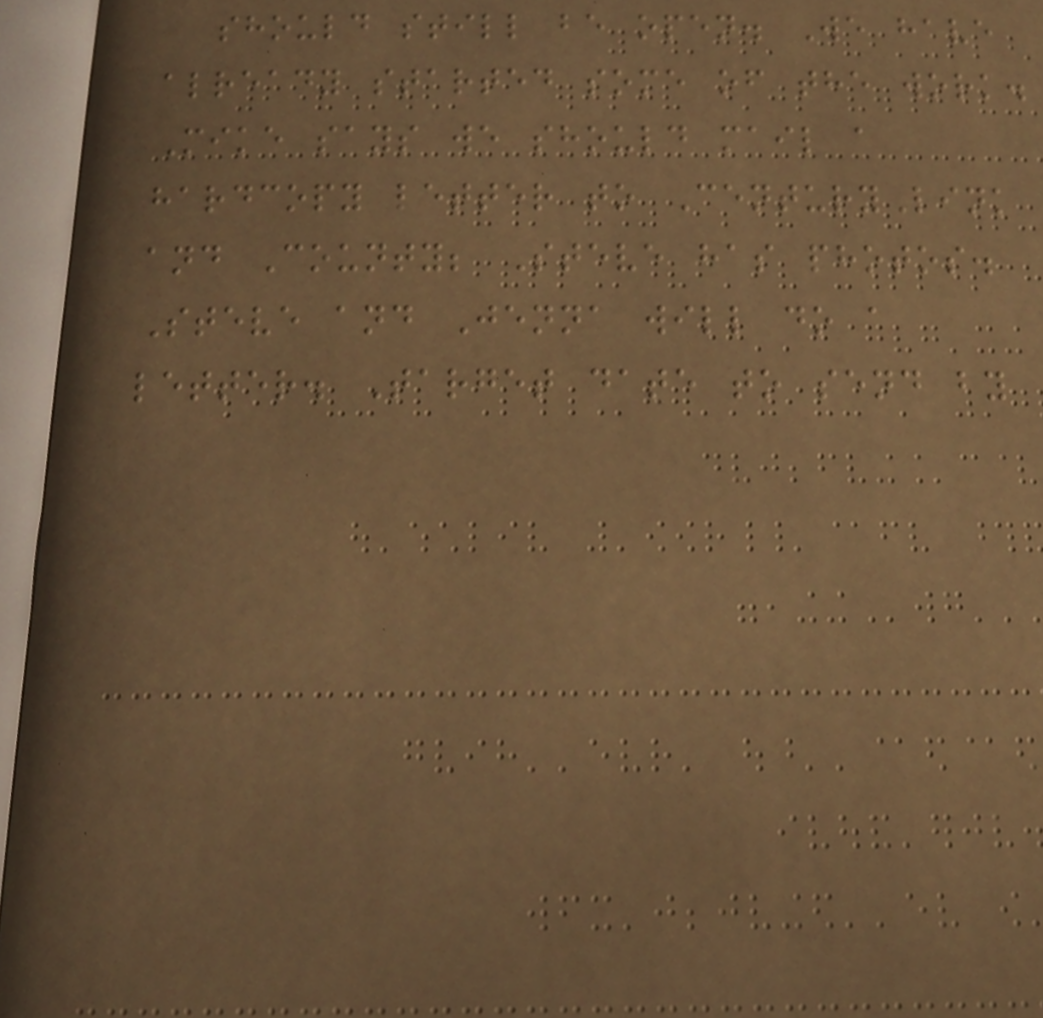should still be open. We have
already started some of the work.
Mike says we should mail a
hardcopy letter to CenturyLink
and County; Steve has photos.
Steve and Jenna will do a
letter. Target date to send by
